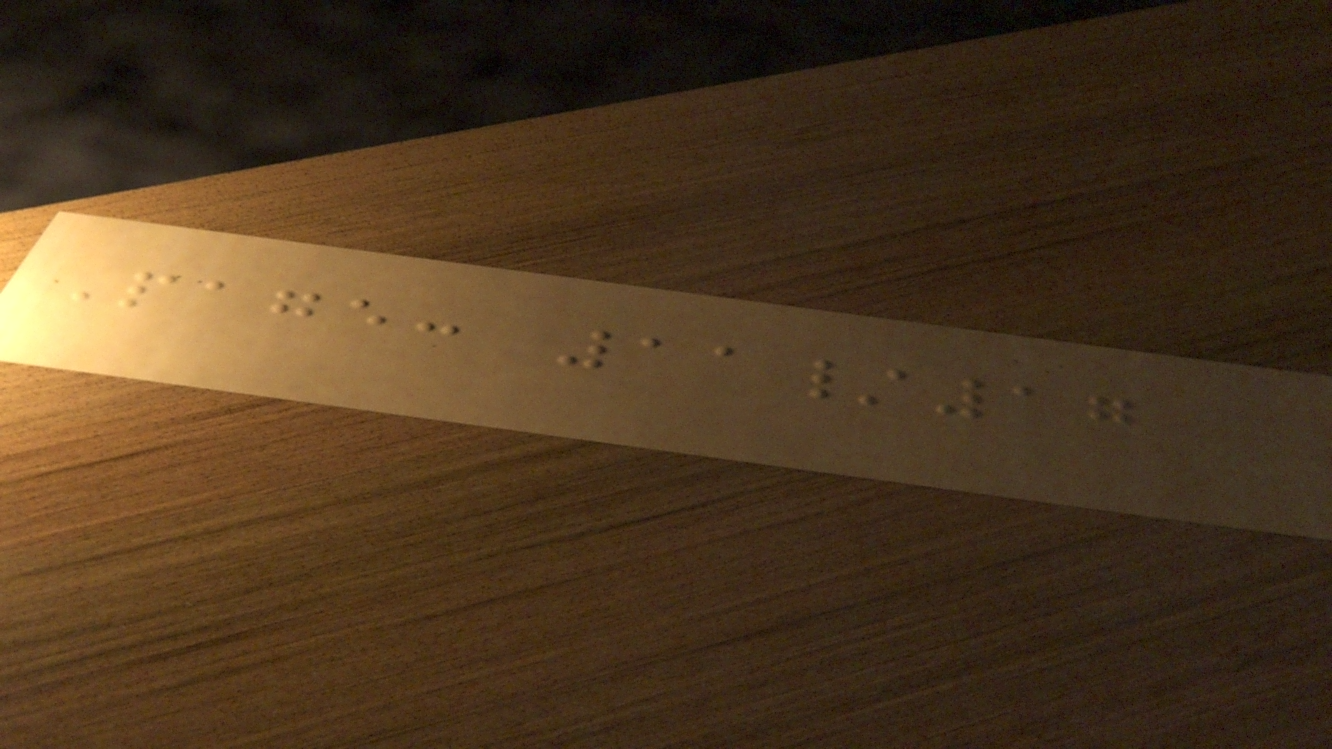Page: 11/17
